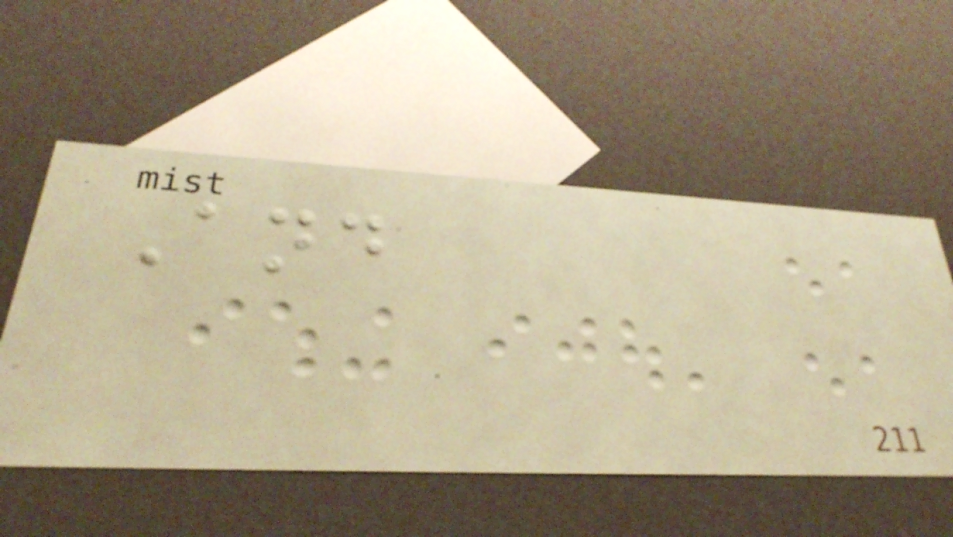And
